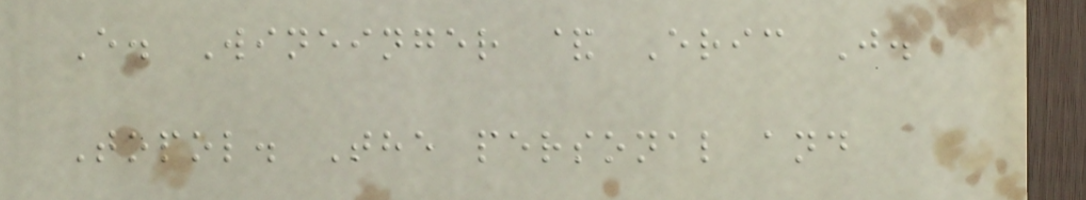E. Wineinger & Eric J.
Topol. The personal and
